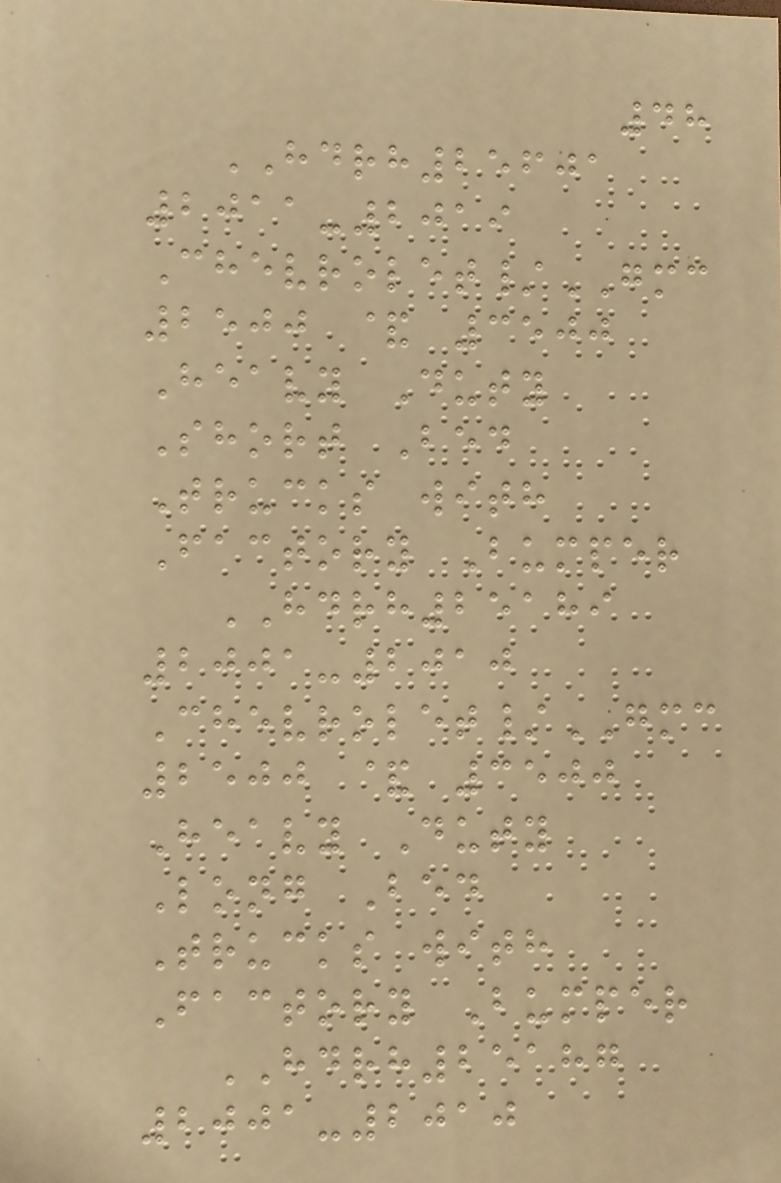48
HDRH25601
2011-2019
Chevrolet/GMC
2500 & 3500
Heavy Duty
Short Bed
Trucks with
Factory Bumper
HDRH25189
2001-2010
Chevrolet/GMC
2500 & 3500
Heavy Duty
Long Bed
Trucks with
Factory Bumper
HDRH25187
2001-2010
